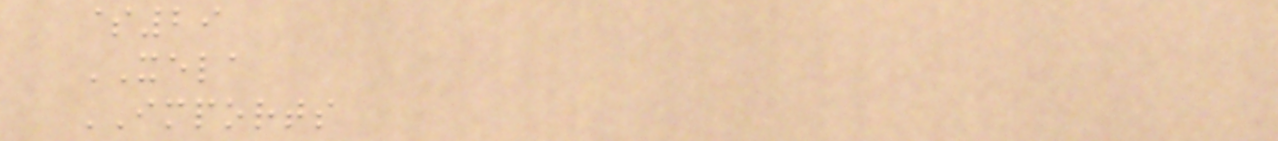$29
XELA
IMPORTS
